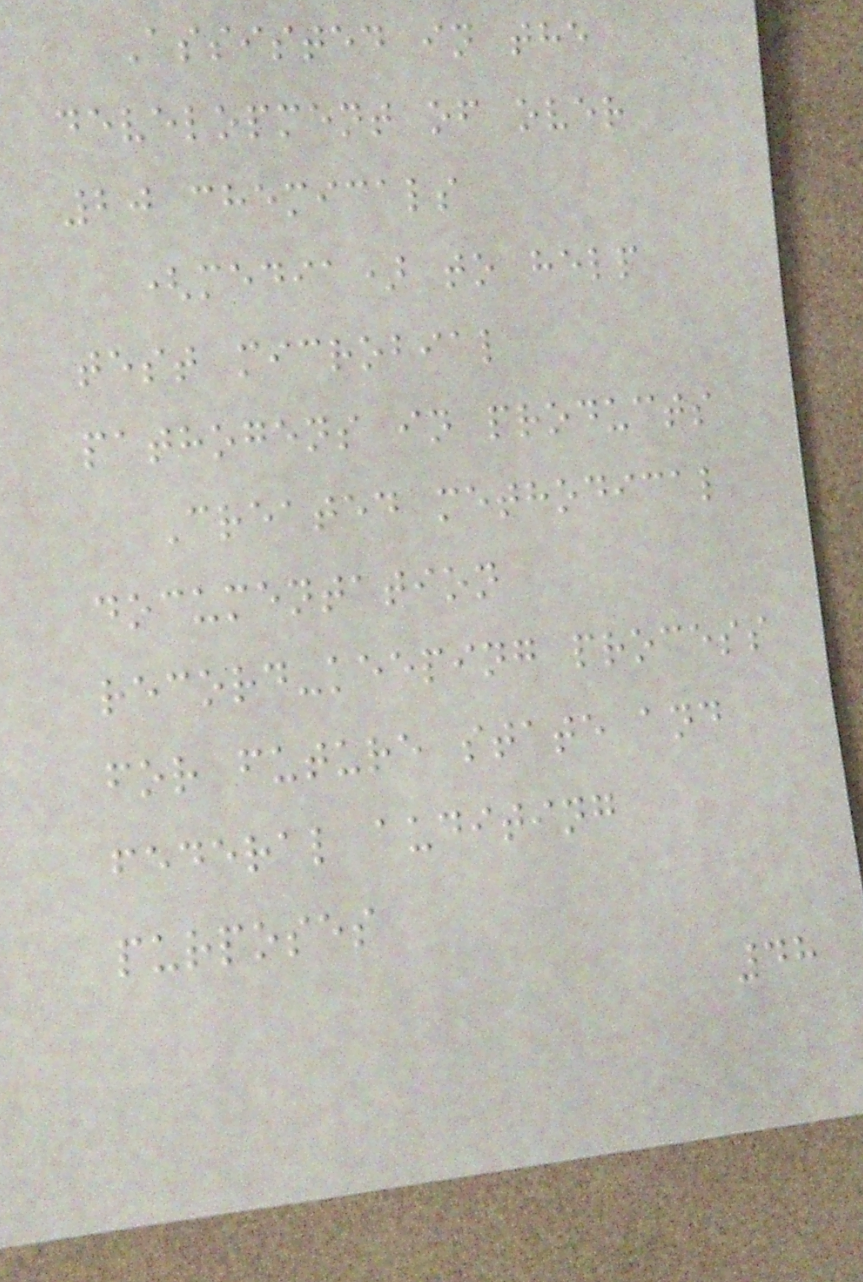Assisted in the
development of over
20 chemicals
(media) to help
test microbial
pathogens in products
Created methodical
documentation
record-keeping process
for future state and
federal auditing
purposes
48
